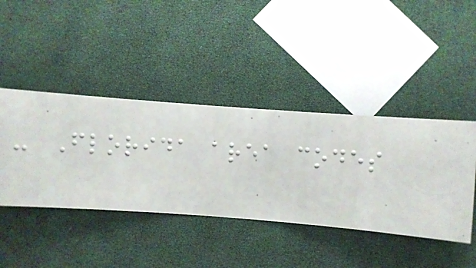- Florida area codes
